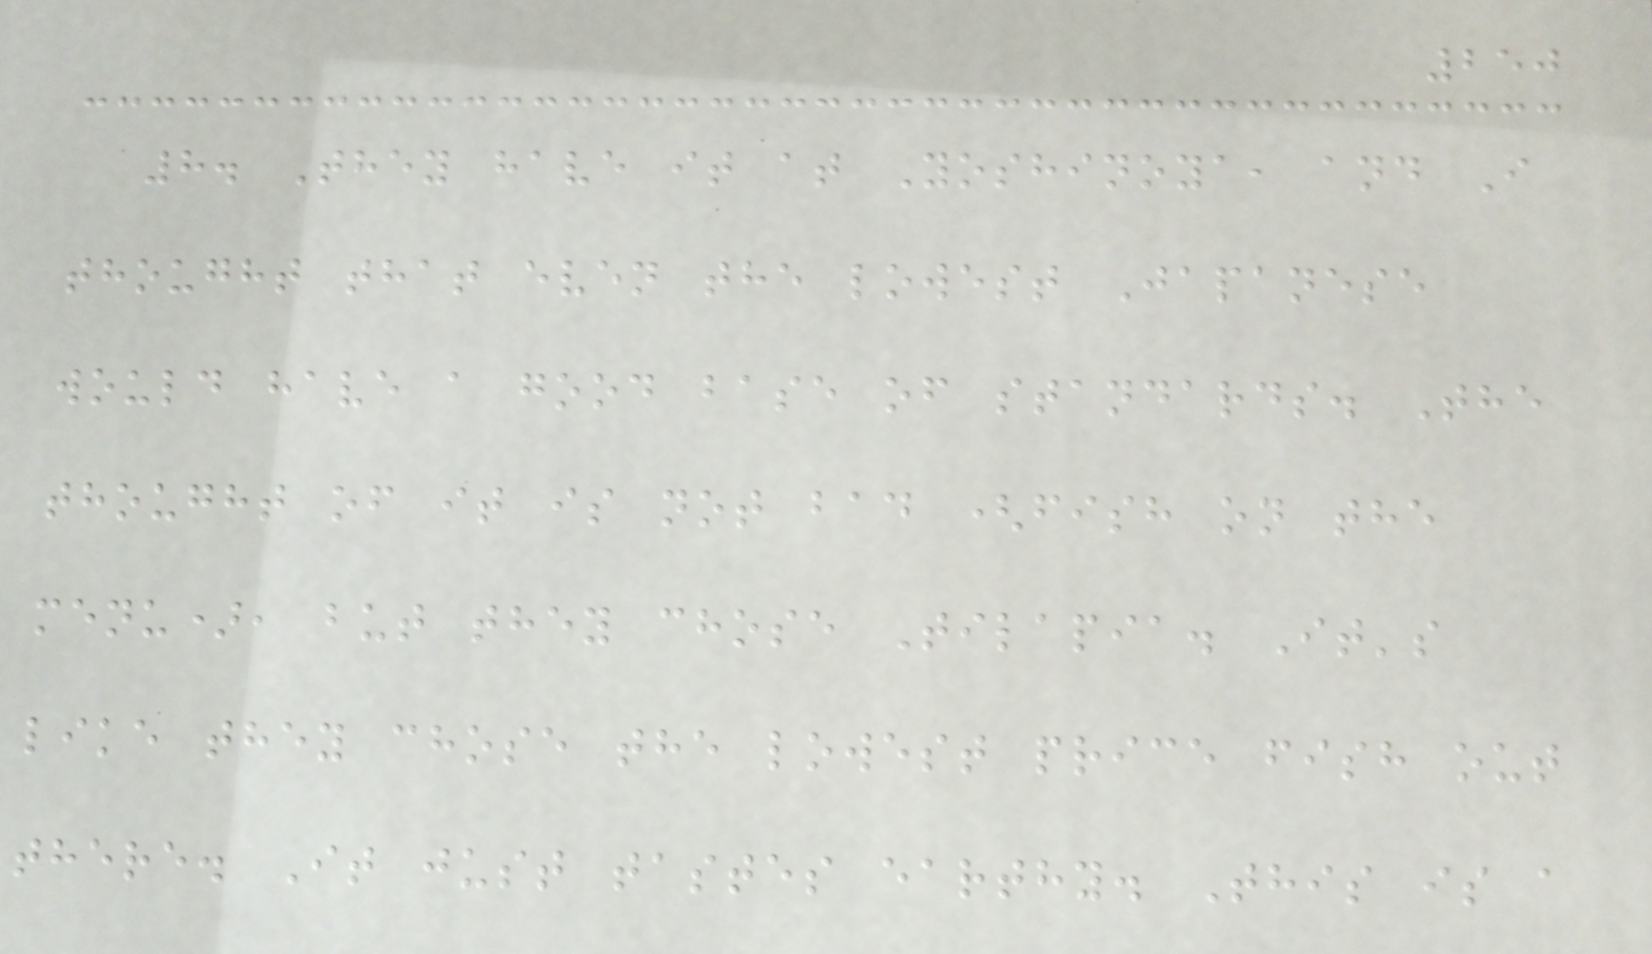250
8. They have it at Yoshinoya, and I
thought that even the lowest Japanese
would have a good base of standards. The
thought of it is not bad (fish on the
menu), but they chose Tilapia. It's
like they chose the lowest price fish out
there. It just tastes earthy. This is a
